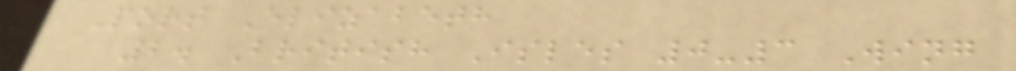Port Elizabeth
2. British Isles 0-3 Wing
